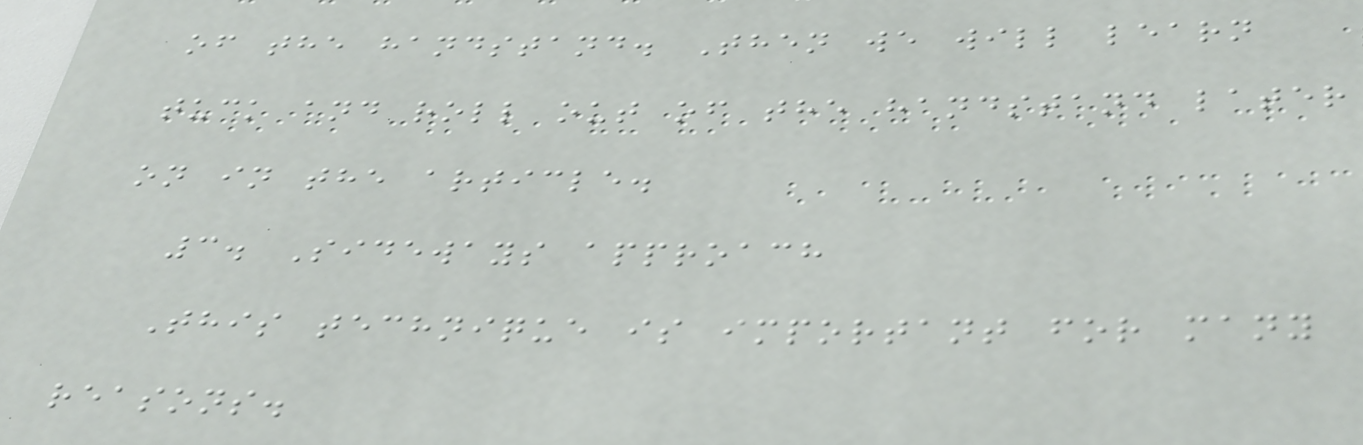of the handstand. Then we will learn
tuck and roll out of the handstand later
on in the article.
3. Sideways approach
This technique is important for many
reasons.
